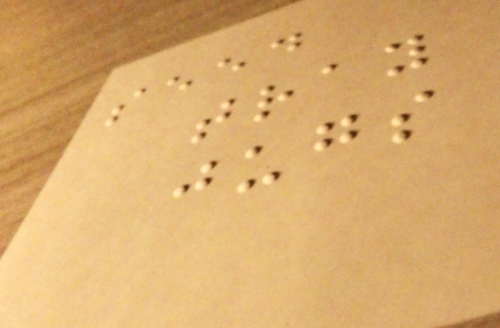seed
tray
jugs
